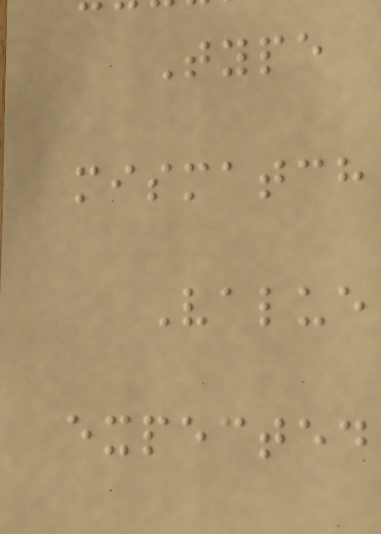Type
mismatch
Value
expected
